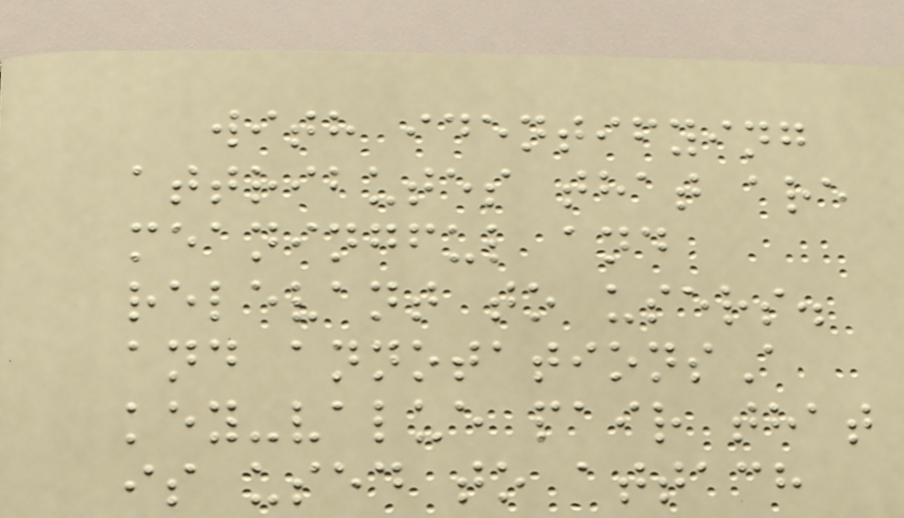with identifying
attributes that are
meaningful and
relevant to users.
and annotationsA
key-value pair that
is used to attach
